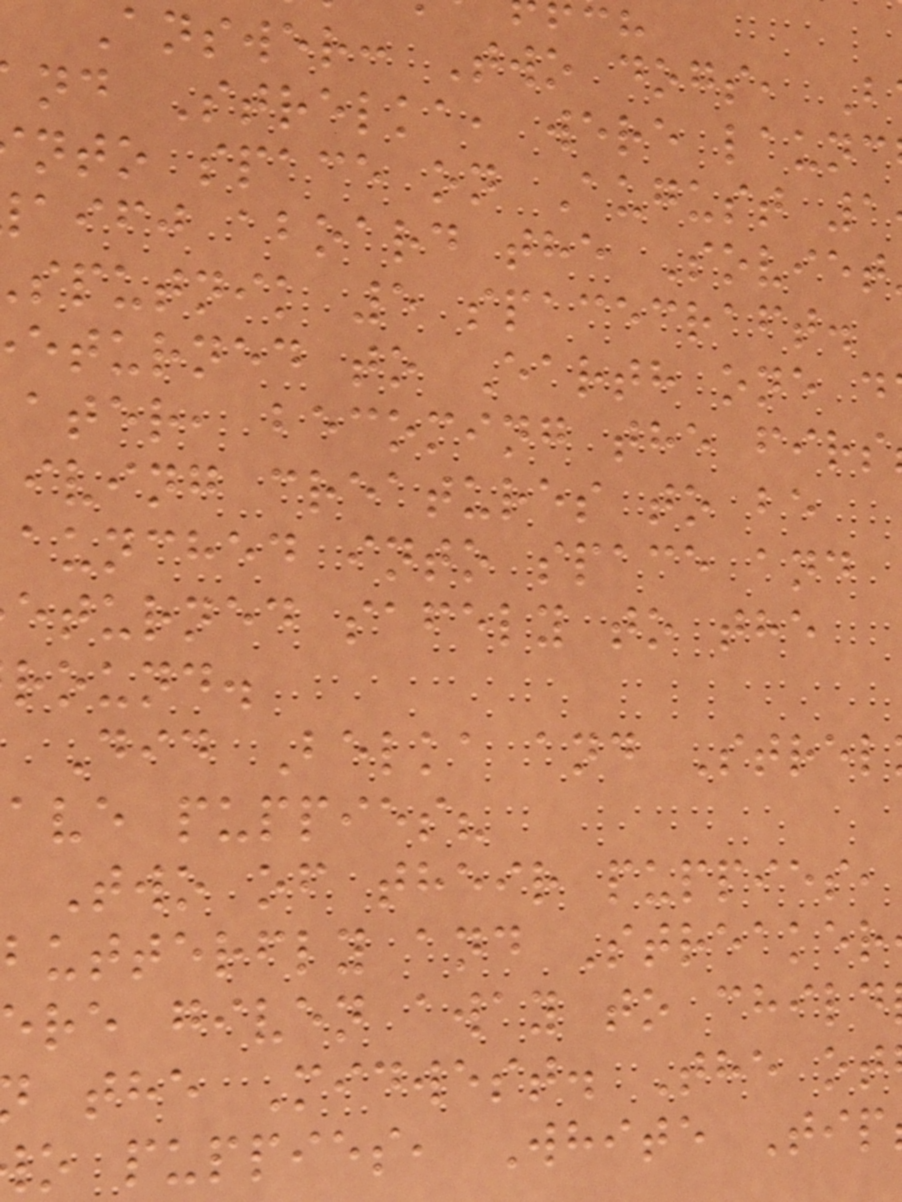Answer: Two dogs, B
nd Strelka, were launc
nto space on August 1
aifj aboard the Soviet
sputnik 5 spacecraft.
eturned to Earth one d
ater, becoming the firs
iving creatures to be
aunched into space and
eturned safely to the
round.
Did Belka and Strel
ave puppies?
Two of their puppies,
butterfly and Streaker
re given away to child
the Midwest. The ot
o puppies, White Tip
